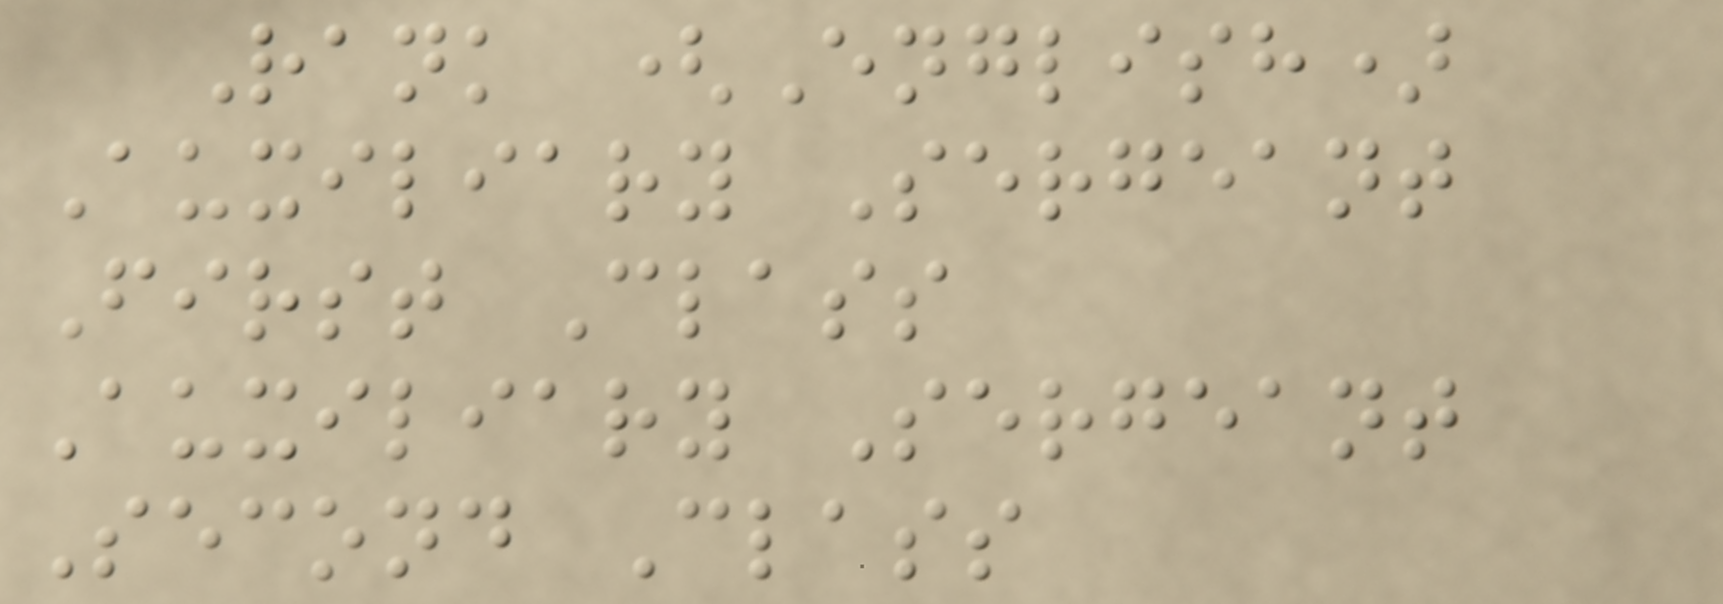Rank (English)
Auxiliary Sergeant
First Class
Auxiliary Sergeant
Second Class
